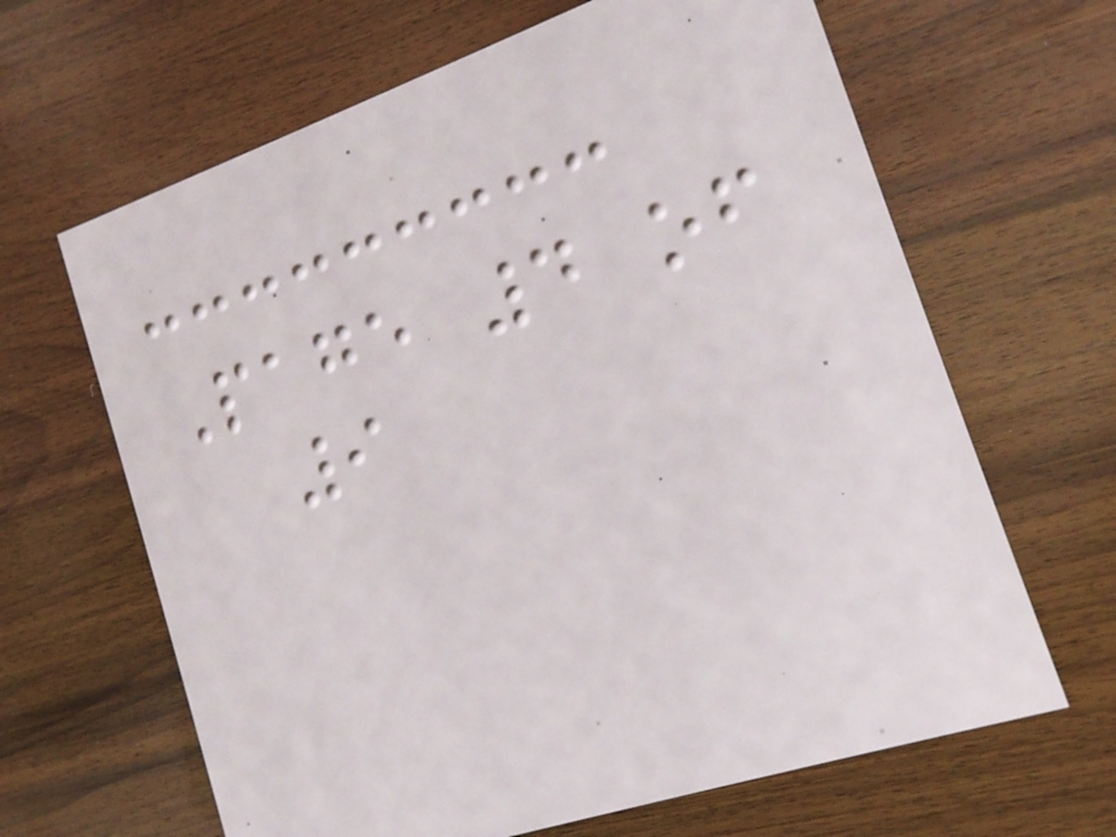Page 4 of
9
